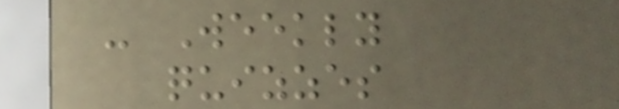- Weekly
quizzes
